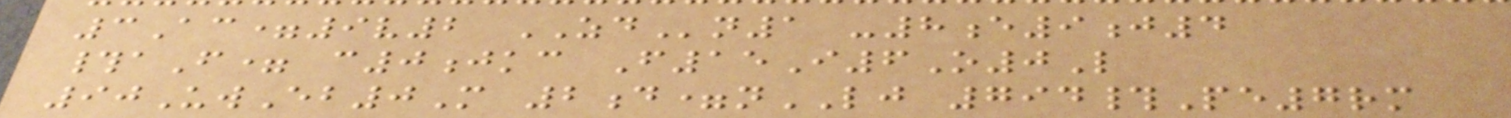3Ac=9v2 ZDn1 -8e9j4
#aF= c0jkc F15I6O0L
90UwEb0M 2d=nLJ 794#Pe7rm
